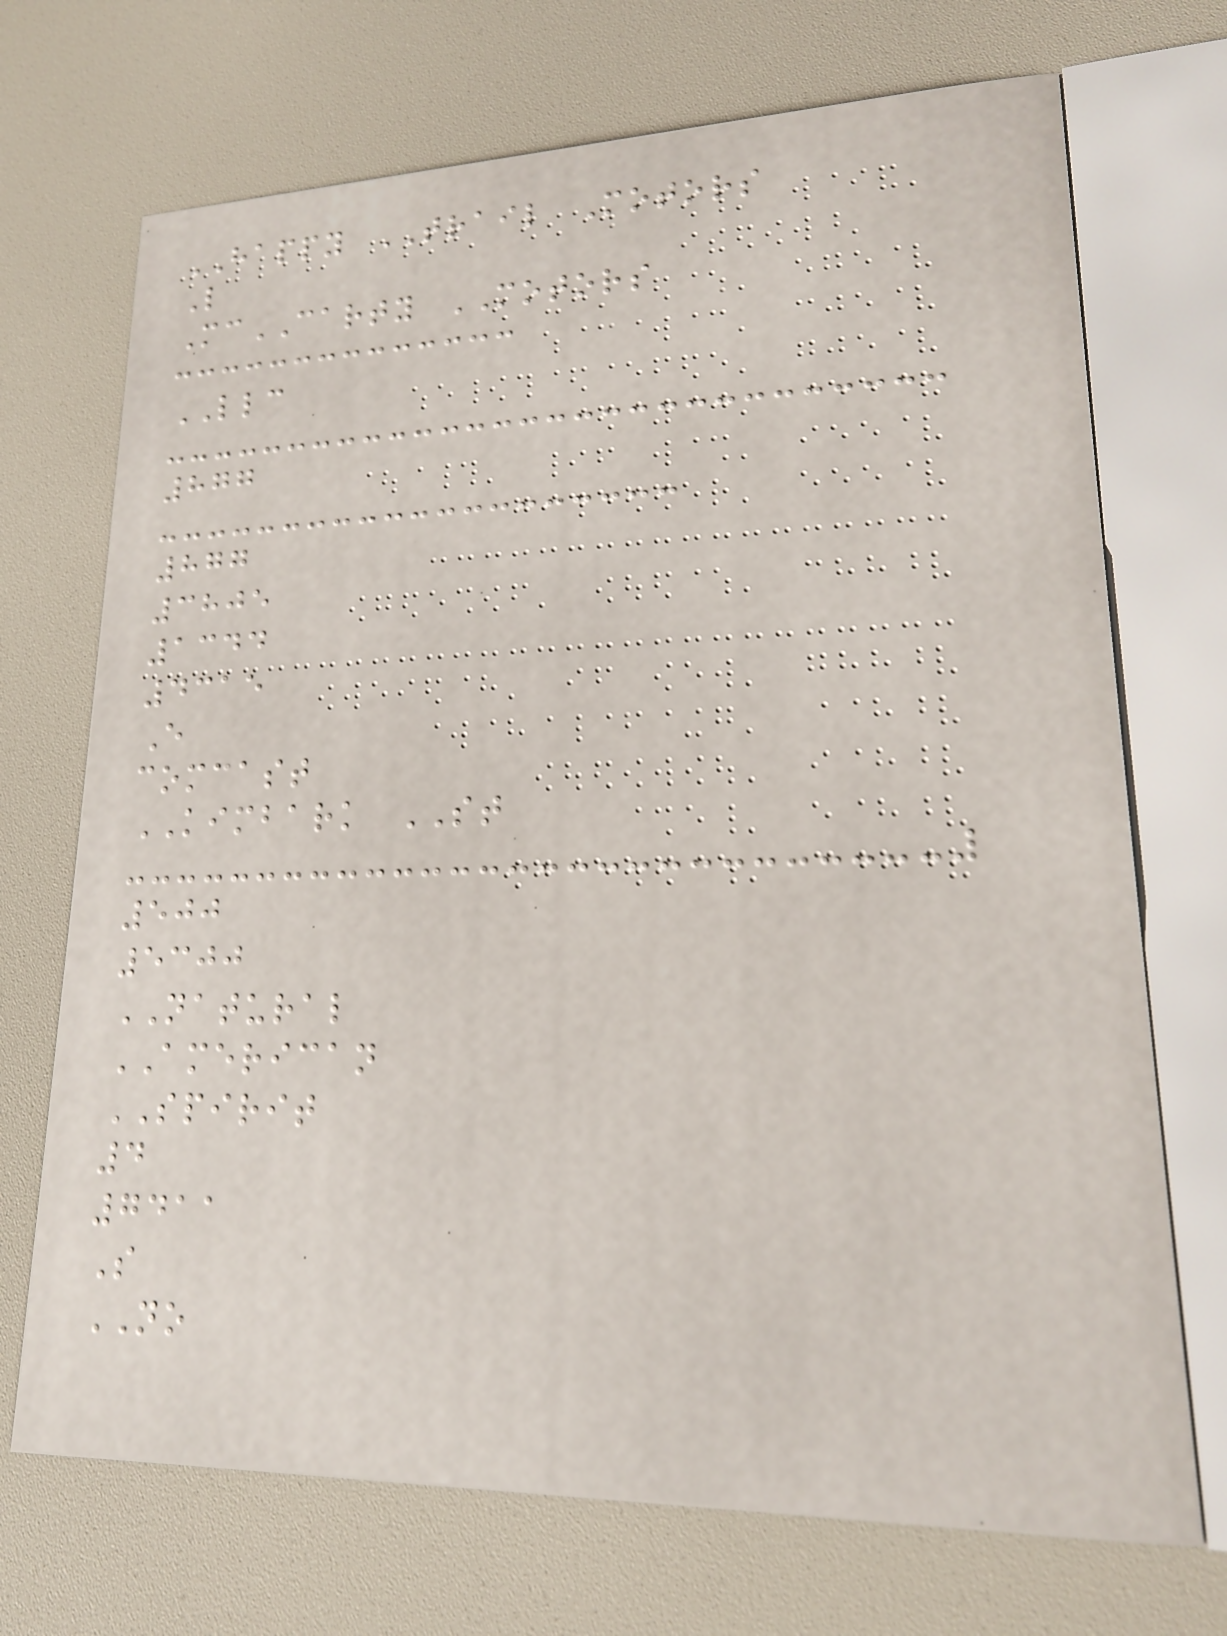HAPPY TRAIL Motors
L
McCARTY MOTORS
LLC
877
877
3805
1344
4315
E
comcast
KIMBARK ST
500
5300
NATURAL
AMERICAN
SPIRIT
4
7411
S
NO
